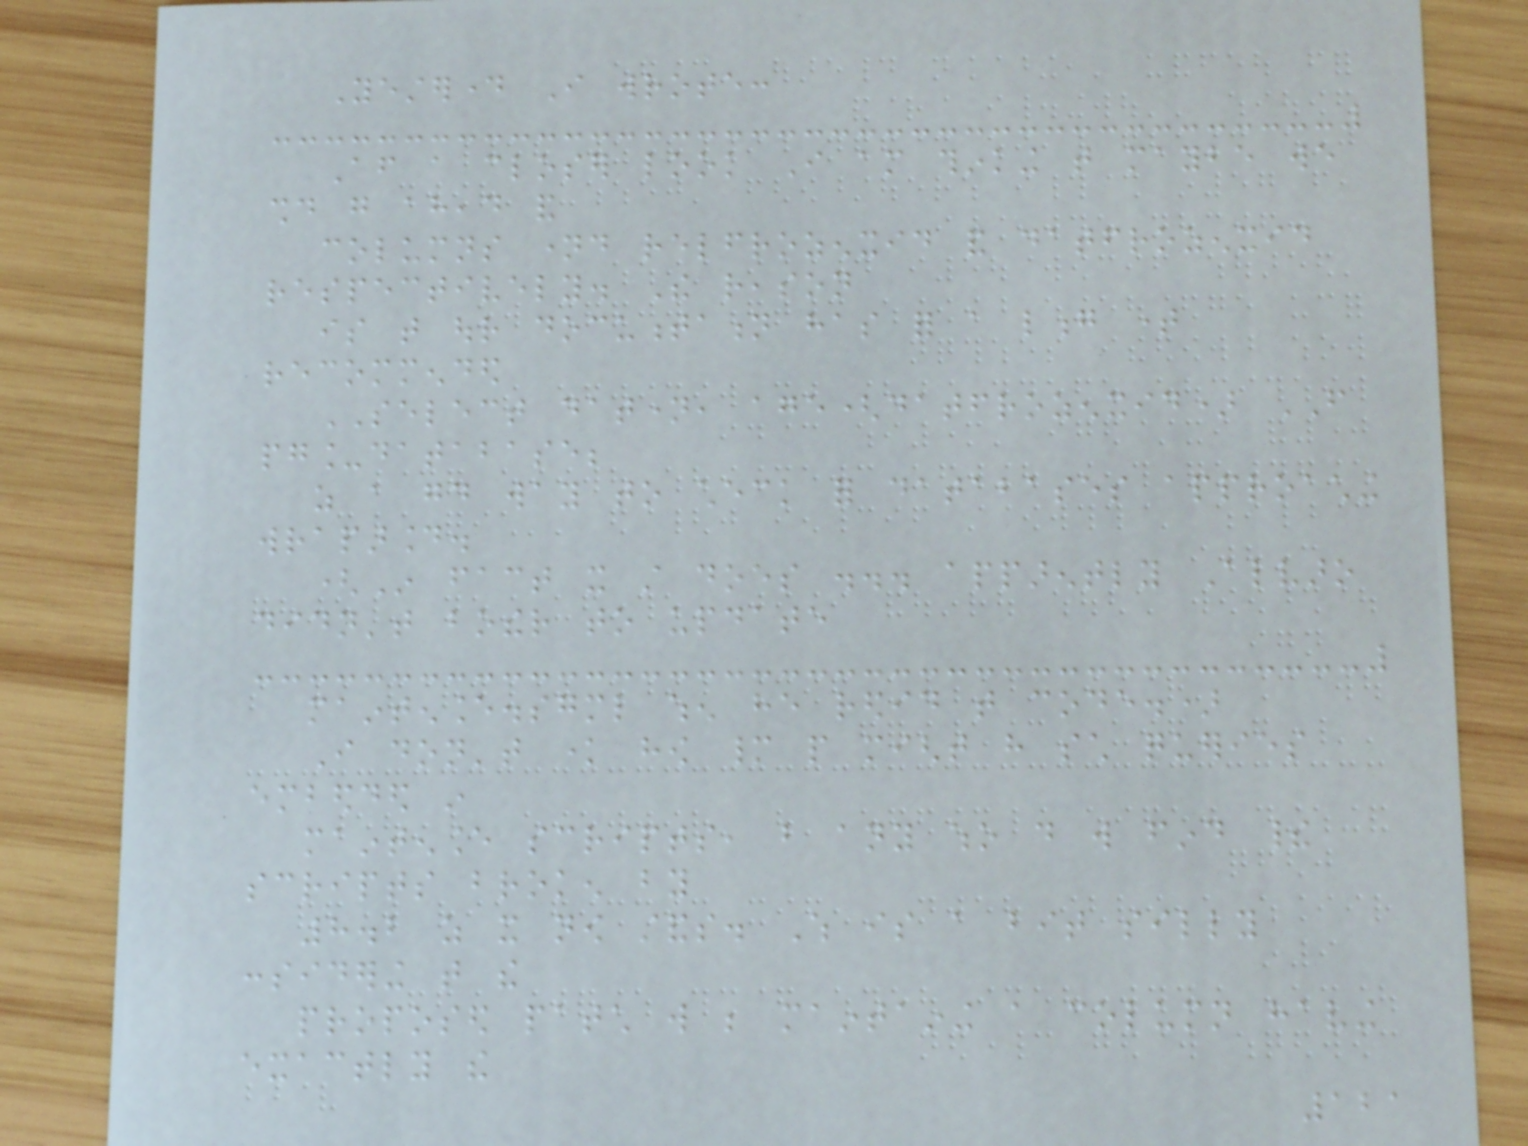Yesterday I wrote:
After a closer look I am thinking that maybe we
should go ahead and
columns named relfrozenxid and datfrozenxid
respectively. The reason
is that our documentation has for a long time
recommended
SELECT datname, age(datfrozenxid) FROM
pg_database;
as a good way to check for databases approaching
wraparound.
(In fact it still does ... apparently Alvaro
didn't bother to update
maintenance.sgml when he redid that code.)
I don't know how many people might have such queries
embedded in
maintenance scripts, but any who do will find their
scripts broken by
8.2 as it now stands. Which is a bit silly
considering that the
proposed patch will be maintaining a column having
exactly the
121
